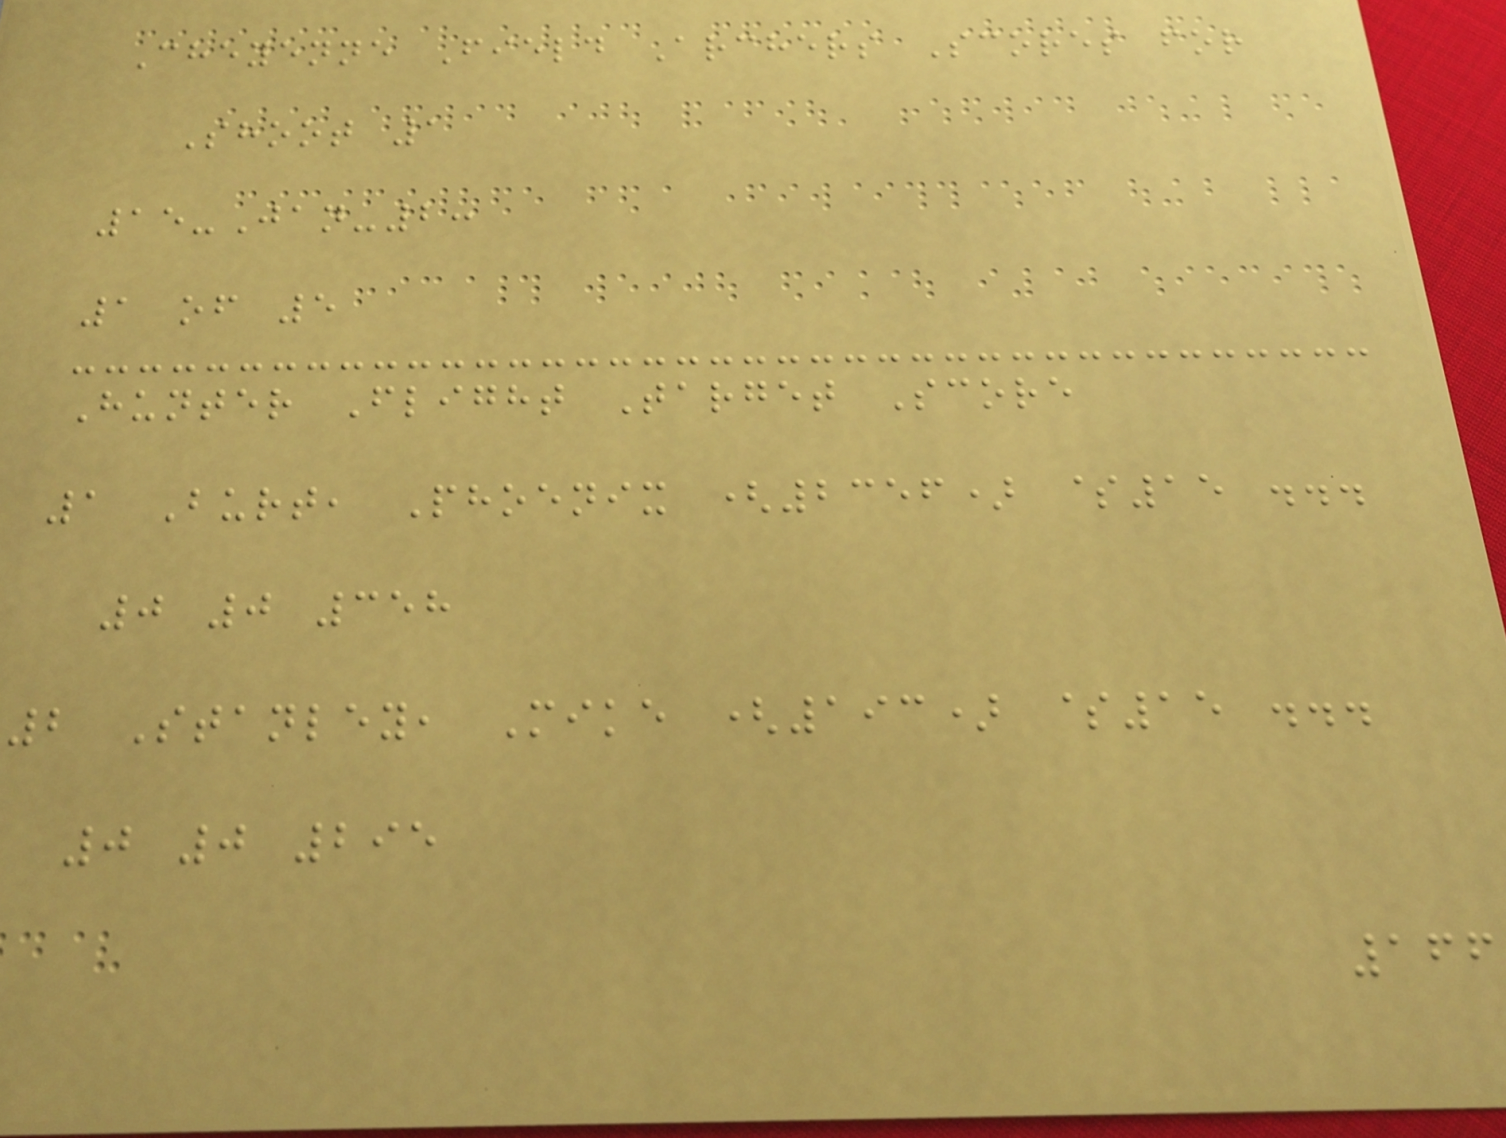Cheyenne Field Archers Scores for
Shoot 1
15-Jan-2:
1 of 5
Hunter Flight Target Score
1 Burt, Phoenix (2356) $15 ...
0 0 358
2 Stanley, Mike (193) $15 ...
0 0 295
166
